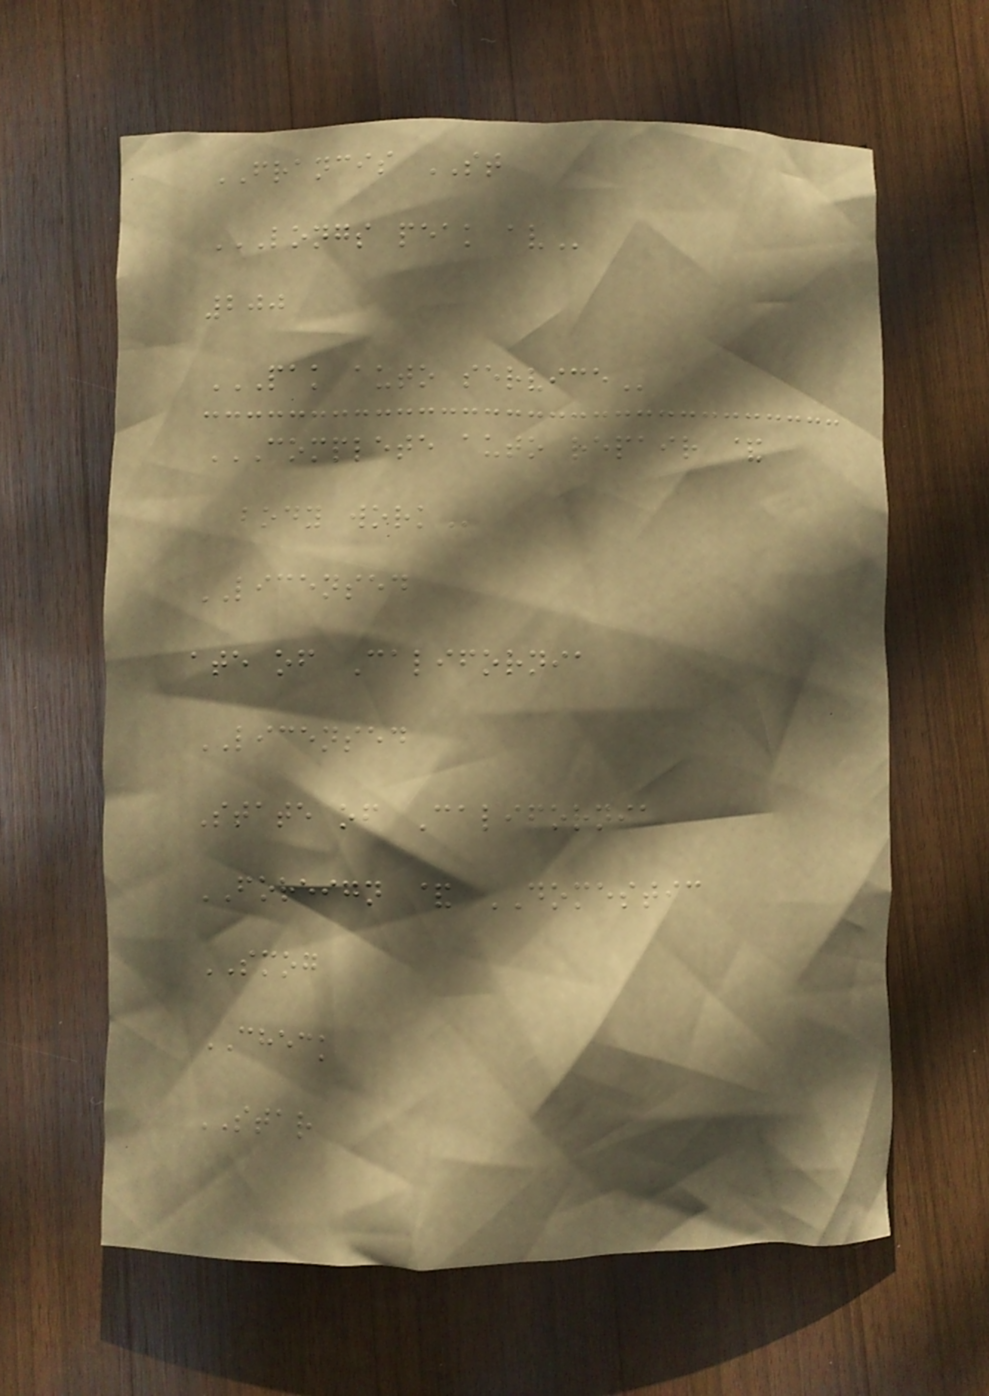FRANCIS ST
LONGS PEAK AV
200
PAK AUTO SERVICE
COMPLETE AUTO REPAIR &
BODY WORK
LICENSED
ate of California
LICENSED
State of California
FOREIGN & DOMESTIC
SMOG
CHECK
STAR
